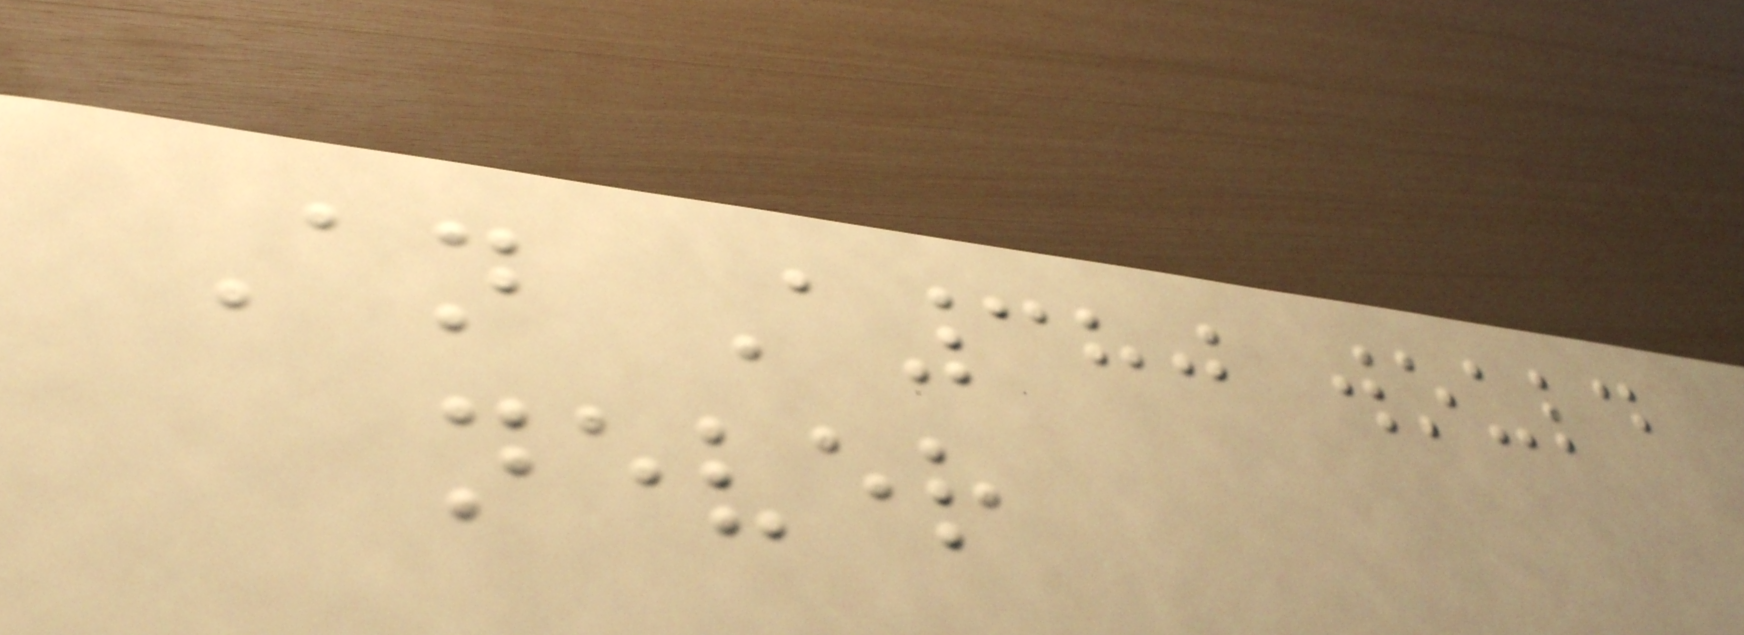An A380 would
never
